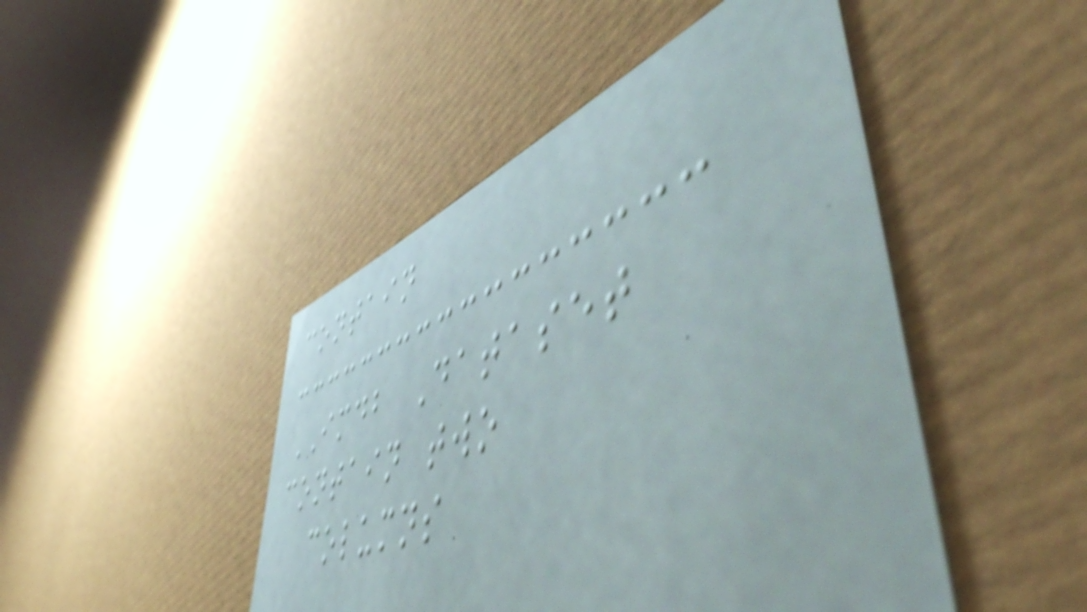contain
IMDB Dataset
contain two
columns
